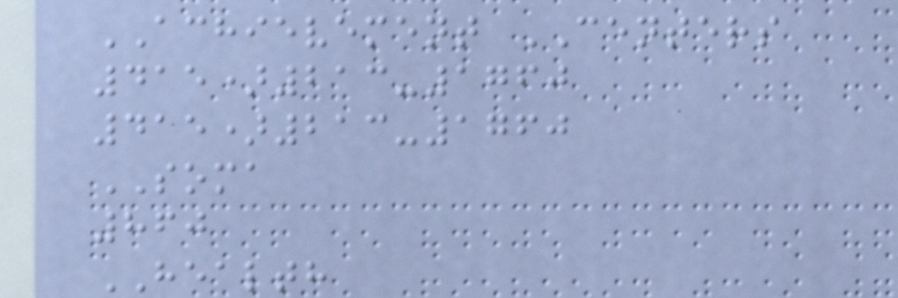ACHIEVEMENT CENTERS
415)213-1760
415)213-1760
SOMA
860
HEALTH
